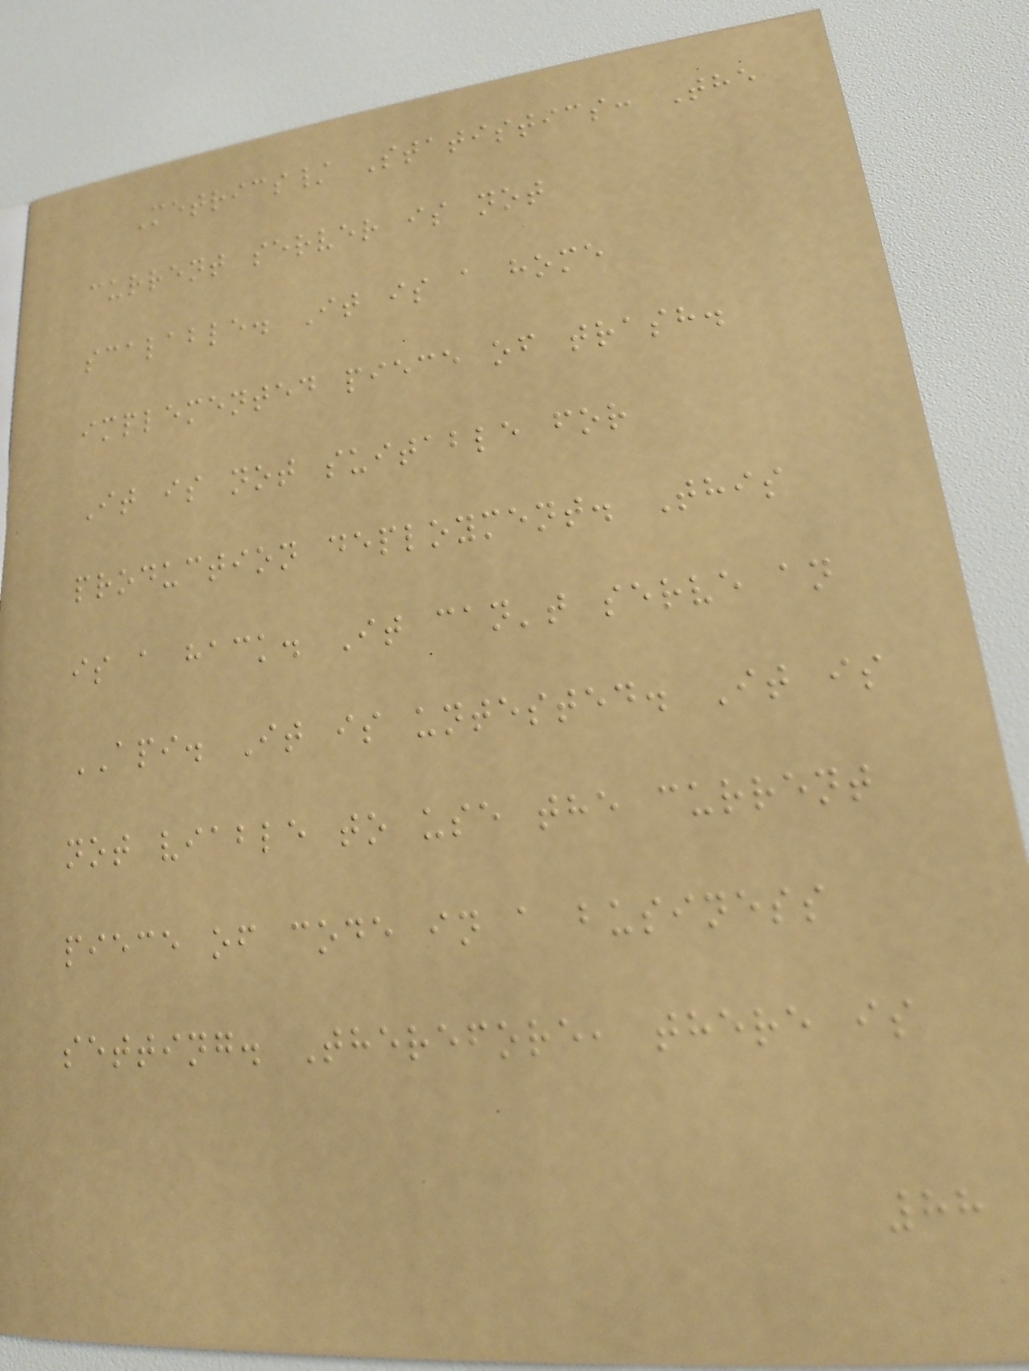Metrics/ Statistics: The
current server is not
scalable. It is a home
implemented piece of trash.
It is not suitable for
production deployment. This
is a hack. It can't serve an
API. It is untested. It is
not viable to use the current
piece of code in a business
setting. Therefore, there is
88
